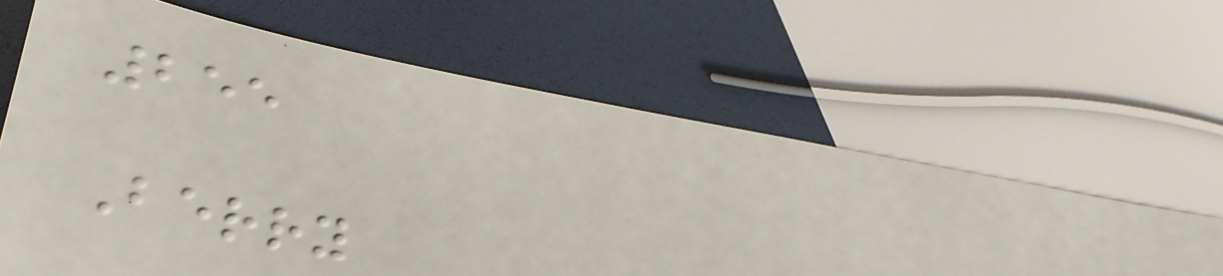255
Berry
